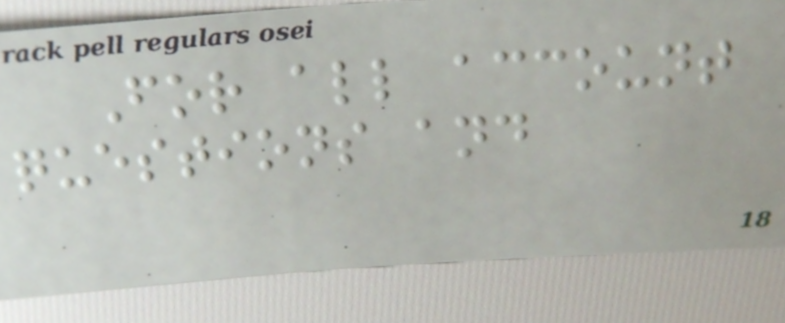For all account
questions and
